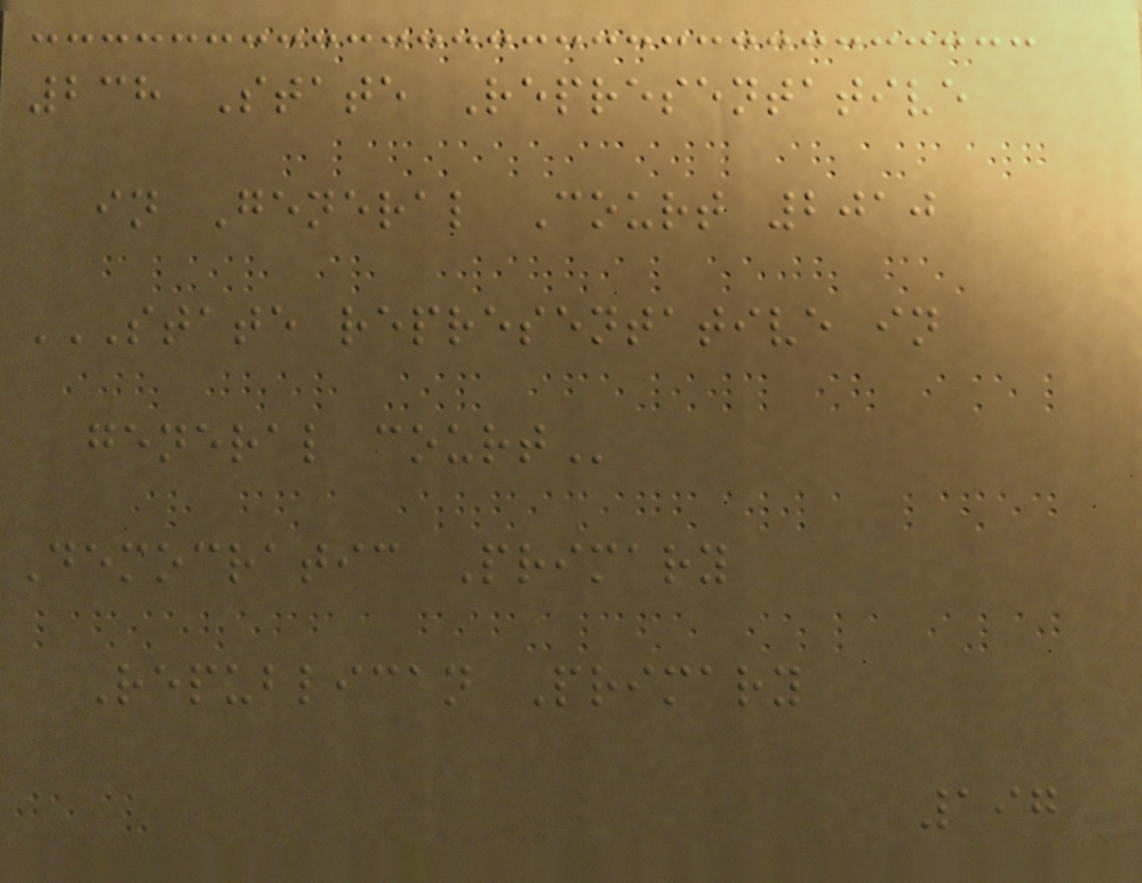238 State Representative
in General Court 2010
STATE REPRESENTATIVE IN
GENERAL COURT
Democratic Primary
Republican Primary
197
